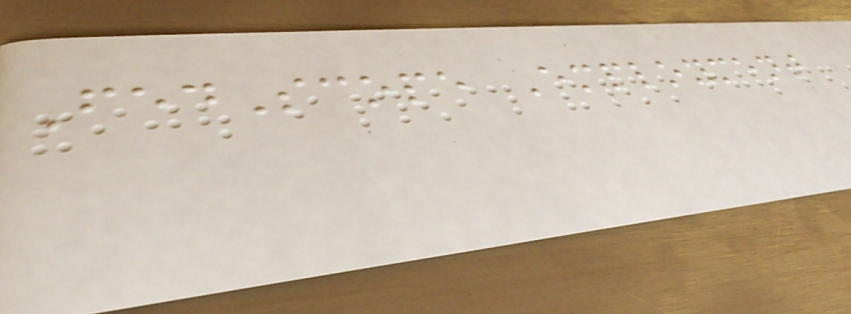FedScope Employment
